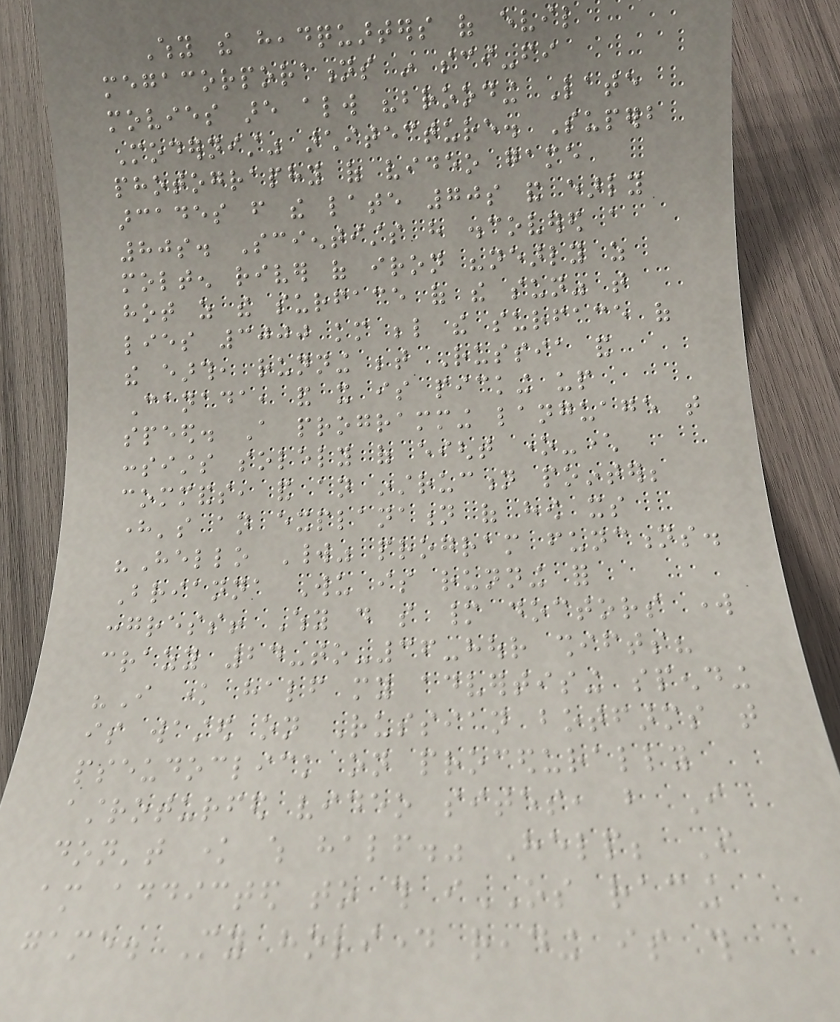Why the headquarters of evil
megacorporations in sci-fi
movies are always "brooding Late
Modernist" architecture. Superb
photography of video game
arcades from the late 70s and early
80s. Scientists have discovered a
molten river of iron "nearly as
hot as the surface of the sun" that
lies 3000 km below the surface of
the earth, running between Russia and
Canada, and it is picking up
speed. A programming language that
consists solely of eight one-character
commands, and an instruction pointer;
here's an explanation of how its
"Hello World" program functions.
Brianna Wu is running for
congress! Why do so many doctors work
crazy 24-to-36-hour shifts?
"I know half my advertising spending
is wasted on Russian botfarms that
pseudoclick on procedurally
astroturfed video sites, but I
don't know which half." Help; I
am addicted to this iOS racing
game. My holiday reading is this
